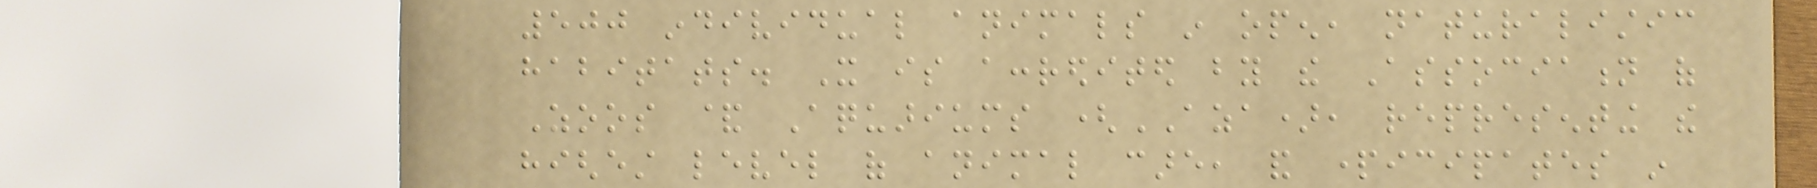500 individual animals in open, naturalistic
habitats. It is accredited by the Association of
Zoos & Aquariums (AZA), representing the
highest level of animal care, and participates in
